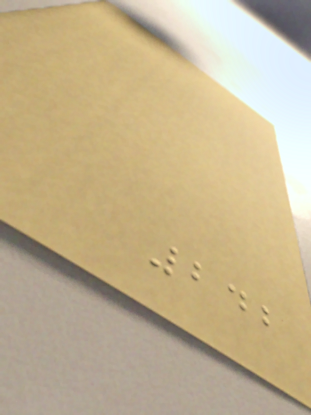242
